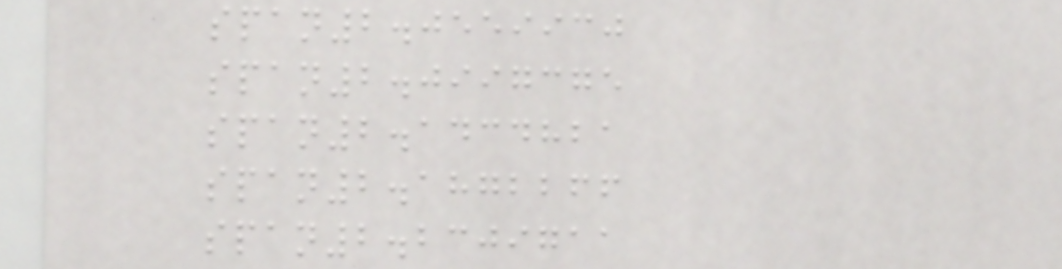span2.0559930
span2.0997375
span2.1434821
span2.1872266
span2.2309711
